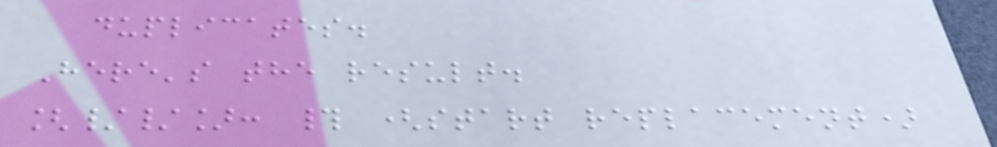duplicates.
Here's the result.
[//]: # (start replacement)
